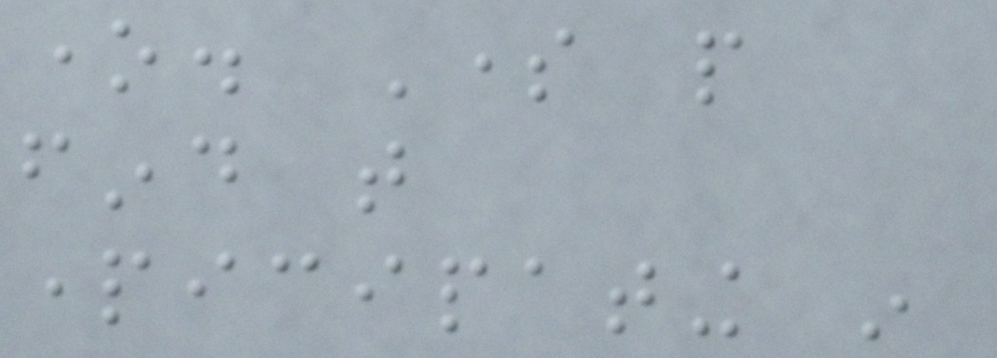one. Some people
find that
participating in
